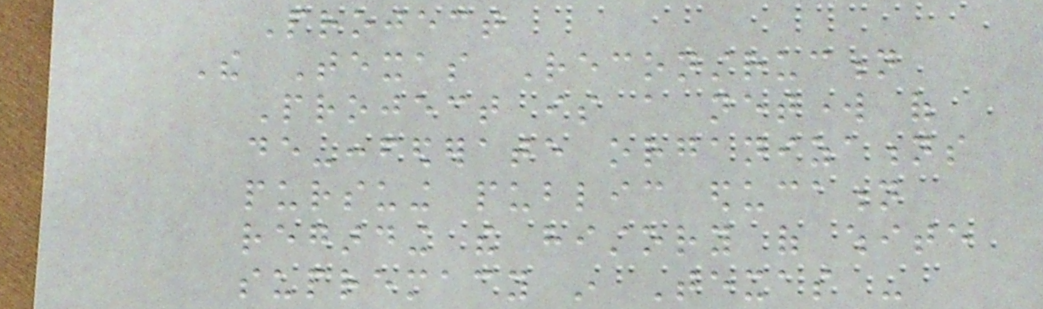Project
The Texas Reconstruction
Project is a network of
de-confederate organizations
pursuing public education
regarding the history of white
supremacy in Texas -
